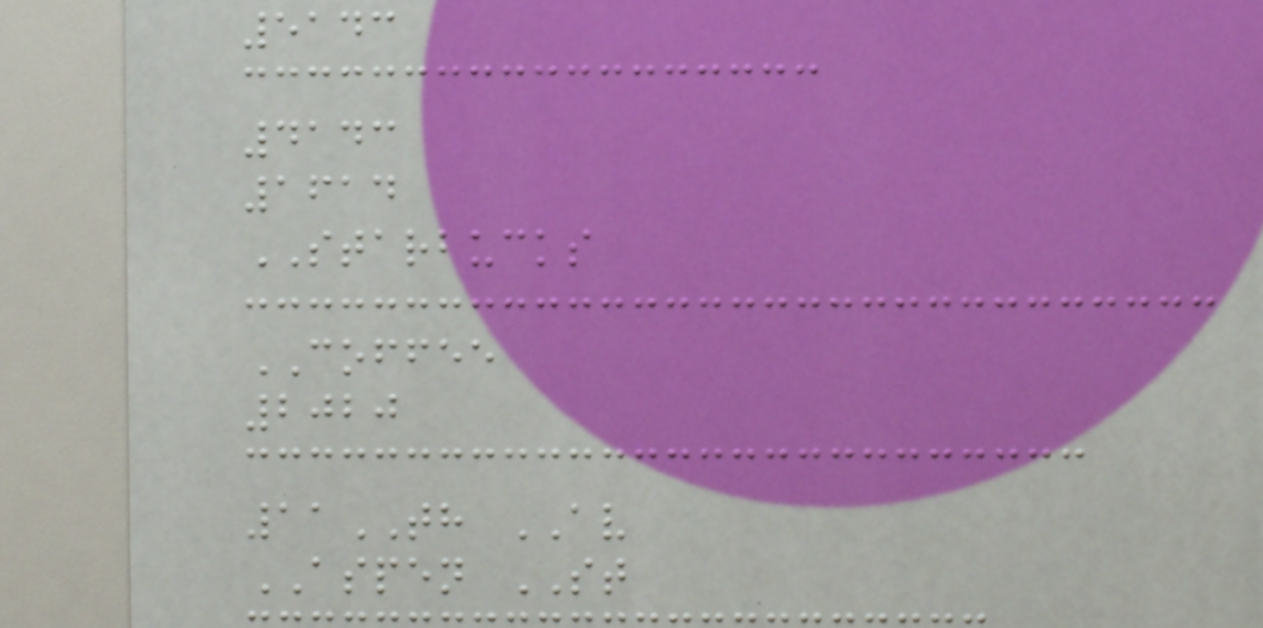5143
4143
1614
STARBUCKS
COFFEE
2020
11TH AV
ASPEN ST
